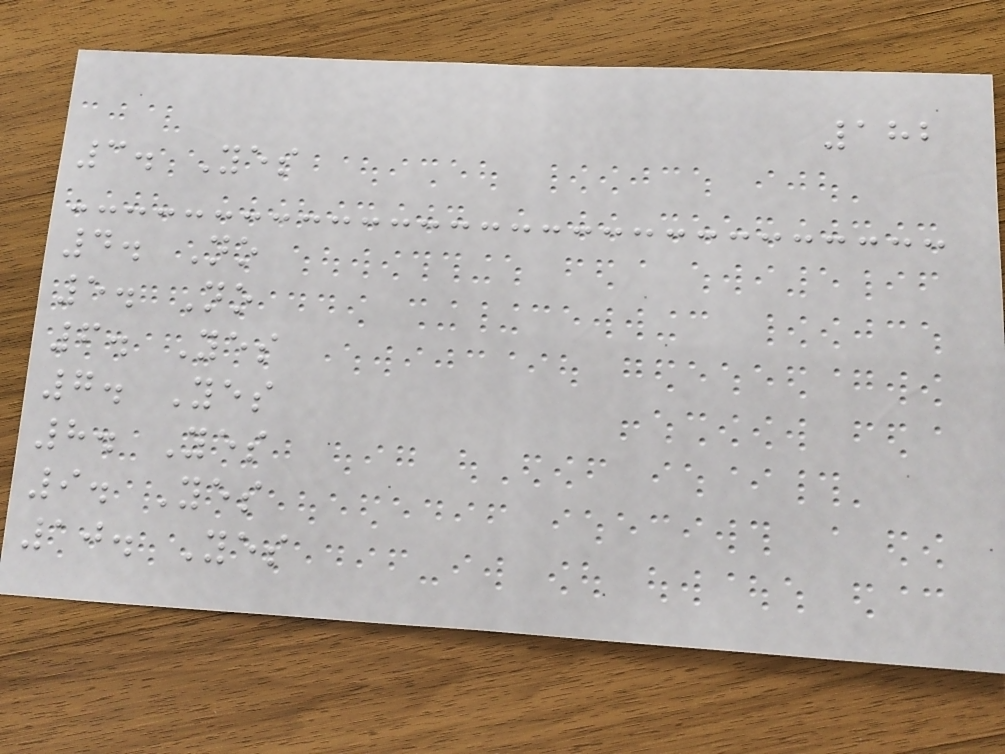182
3. Yes
4. No
5. No
6. Yes
7. Yes
8. Yes
9. Yes
10. Yes
